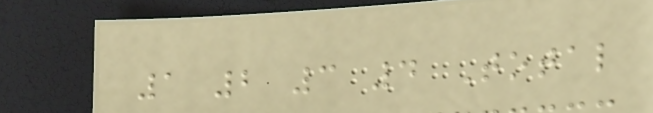1 2 3 4 Total
